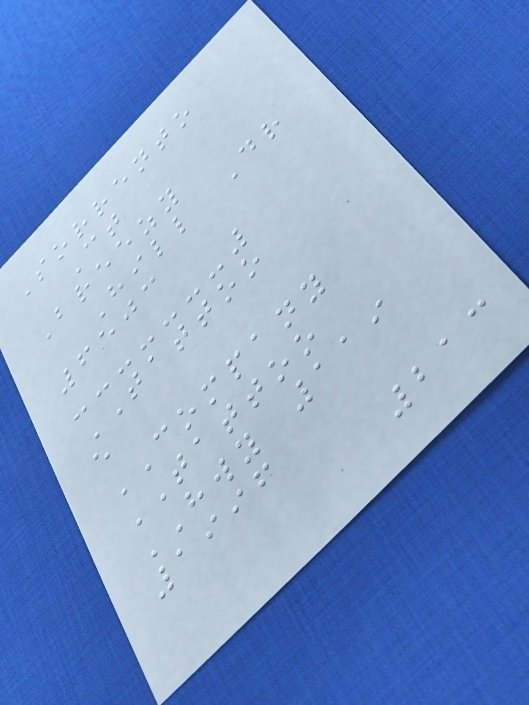Sorrento
Ct
Breezy
Hill Dr
6503
TATTOO
e
COMPANY
TATTOO
HWY 119
1996
213
